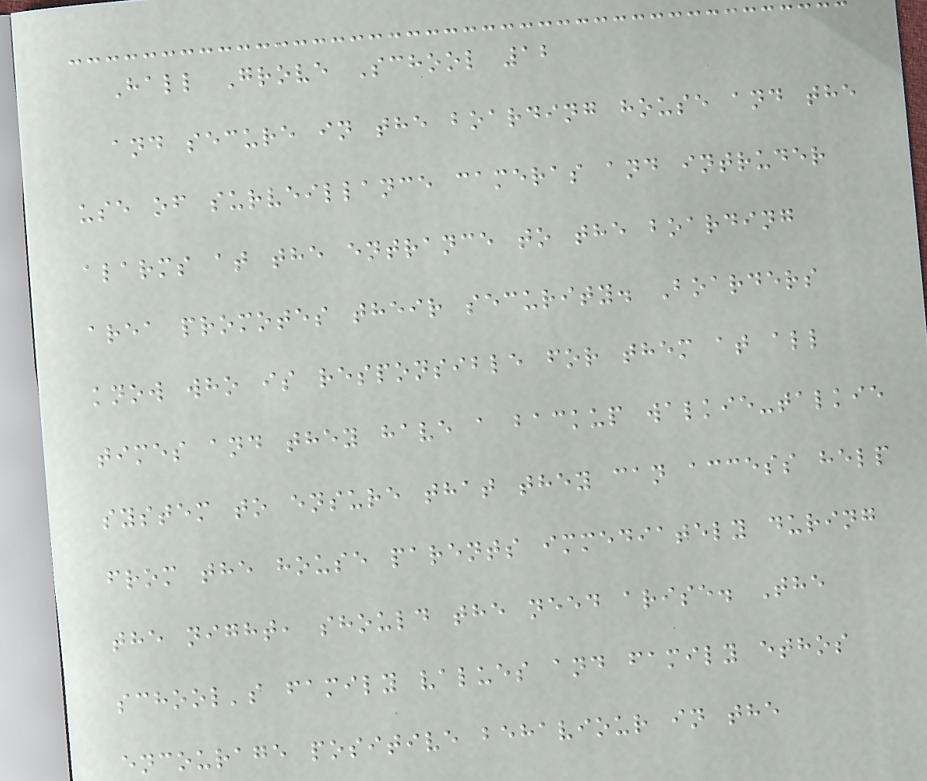Hall Grove School 12
and secure in the boarding house and the
use of surveillance cameras and intruder
alarms at the entrance to the boarding
area promotes their security. Boarders
know who is responsible for them at all
times and they have a backup walkie-talkie
system to ensure that they can access help
from the house parents immediately during
the night, should the need arise. The
school's family values and family ethos
encourage positive behaviour in the
